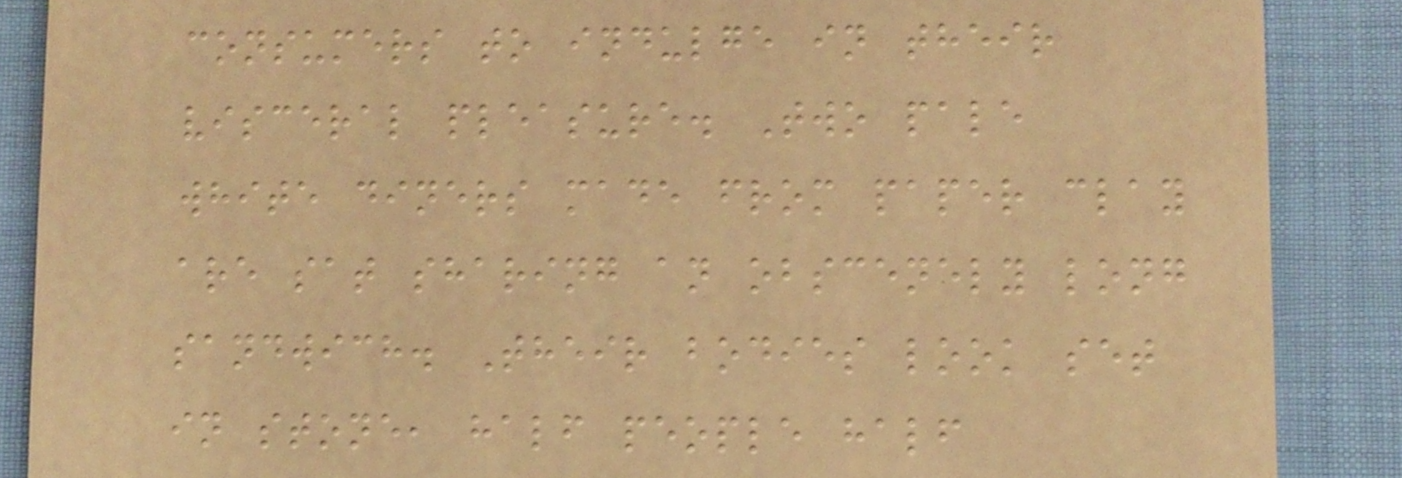consumers to indulge in their
visceral pleasure. Two pale
white diners made from paper clay
are sat sharing an obscenely long
sandwich. Their bodies look set
in stone, half people half
